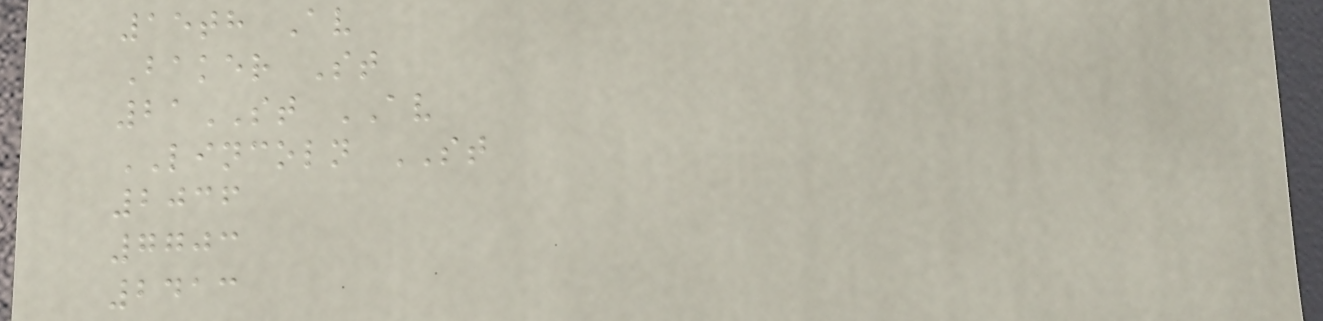15th Av
Baker St
21ST AV
LINCOLN ST
2036
7703
2413
